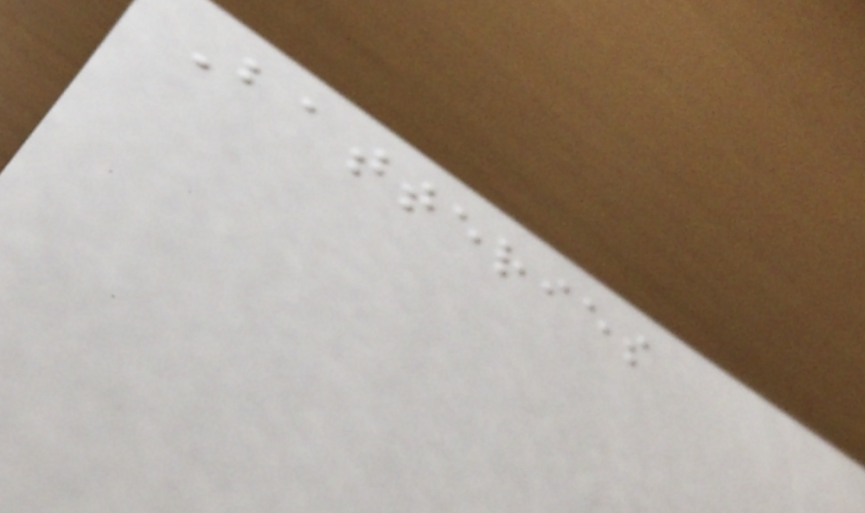Batteries
